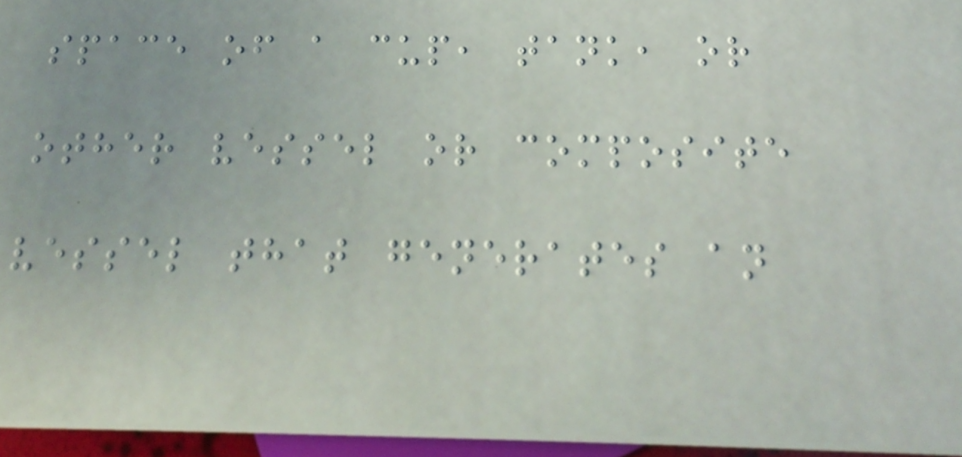space of a cup, tank, or
other vessel or composite
vessel that generates an
